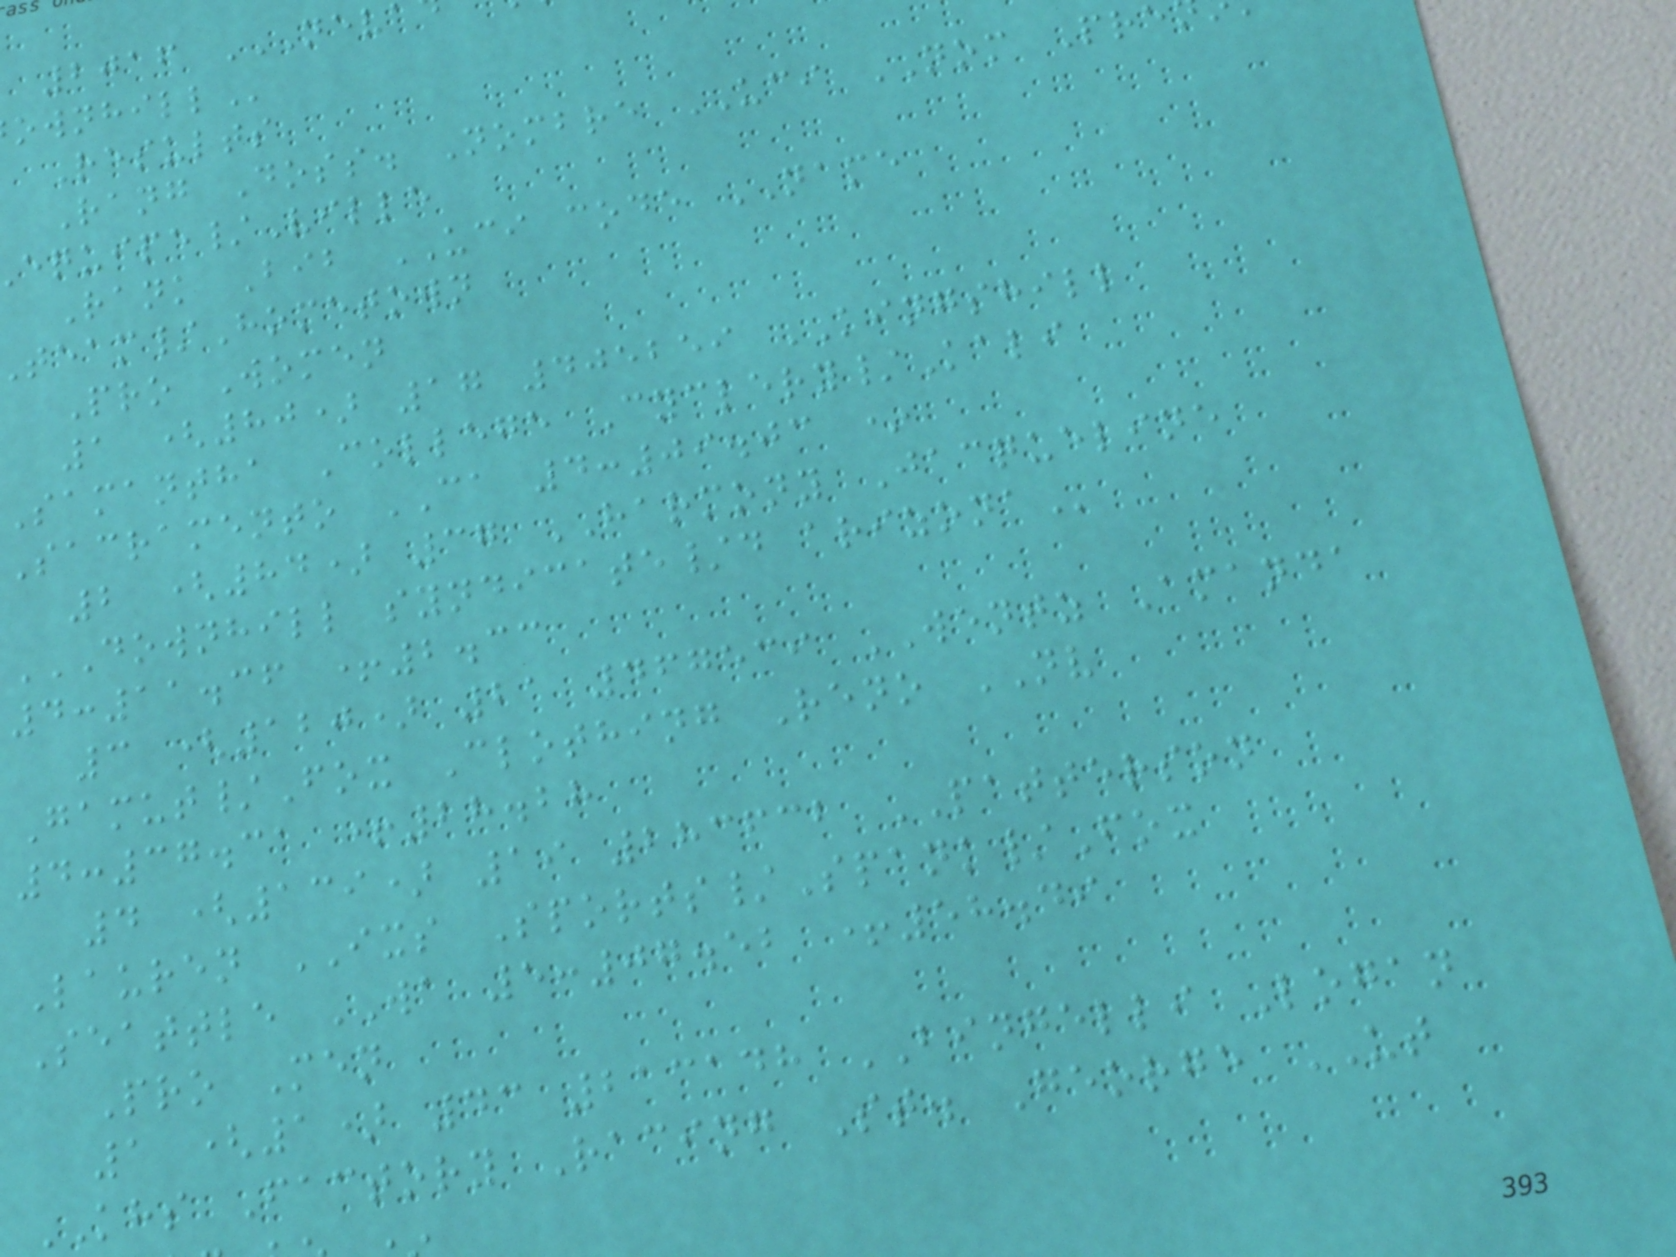Results
Rang Doss. Nombre UCI NOM Pre
quipe/Ville
Rank Bib UCI code NAME
eam/Hometown
Pro Women
1 (80) 17 405259 KINGSHILL
Samantha College Cyclery/Kali
Sacramento CA 4:09.03 *
2 (84) 37 HARMONY Jacqueline
DOWNHILL SYNDICATE/D ARIZONA
4:11.36 +2.33
3 (120) 21 467539 WENTZ Amanda
Gamut/Fox Clothing Reno NV
4:37.31 +28.28
4 (139) 19 283632 PATTERSON
Lauren IXS Sports/Spank/Fox
Seattle WA 5:07.52 +58.49
Pro Men
1 (1) 43 213148 BINGELLI Logan
KHS Factory Racing St. George UT
